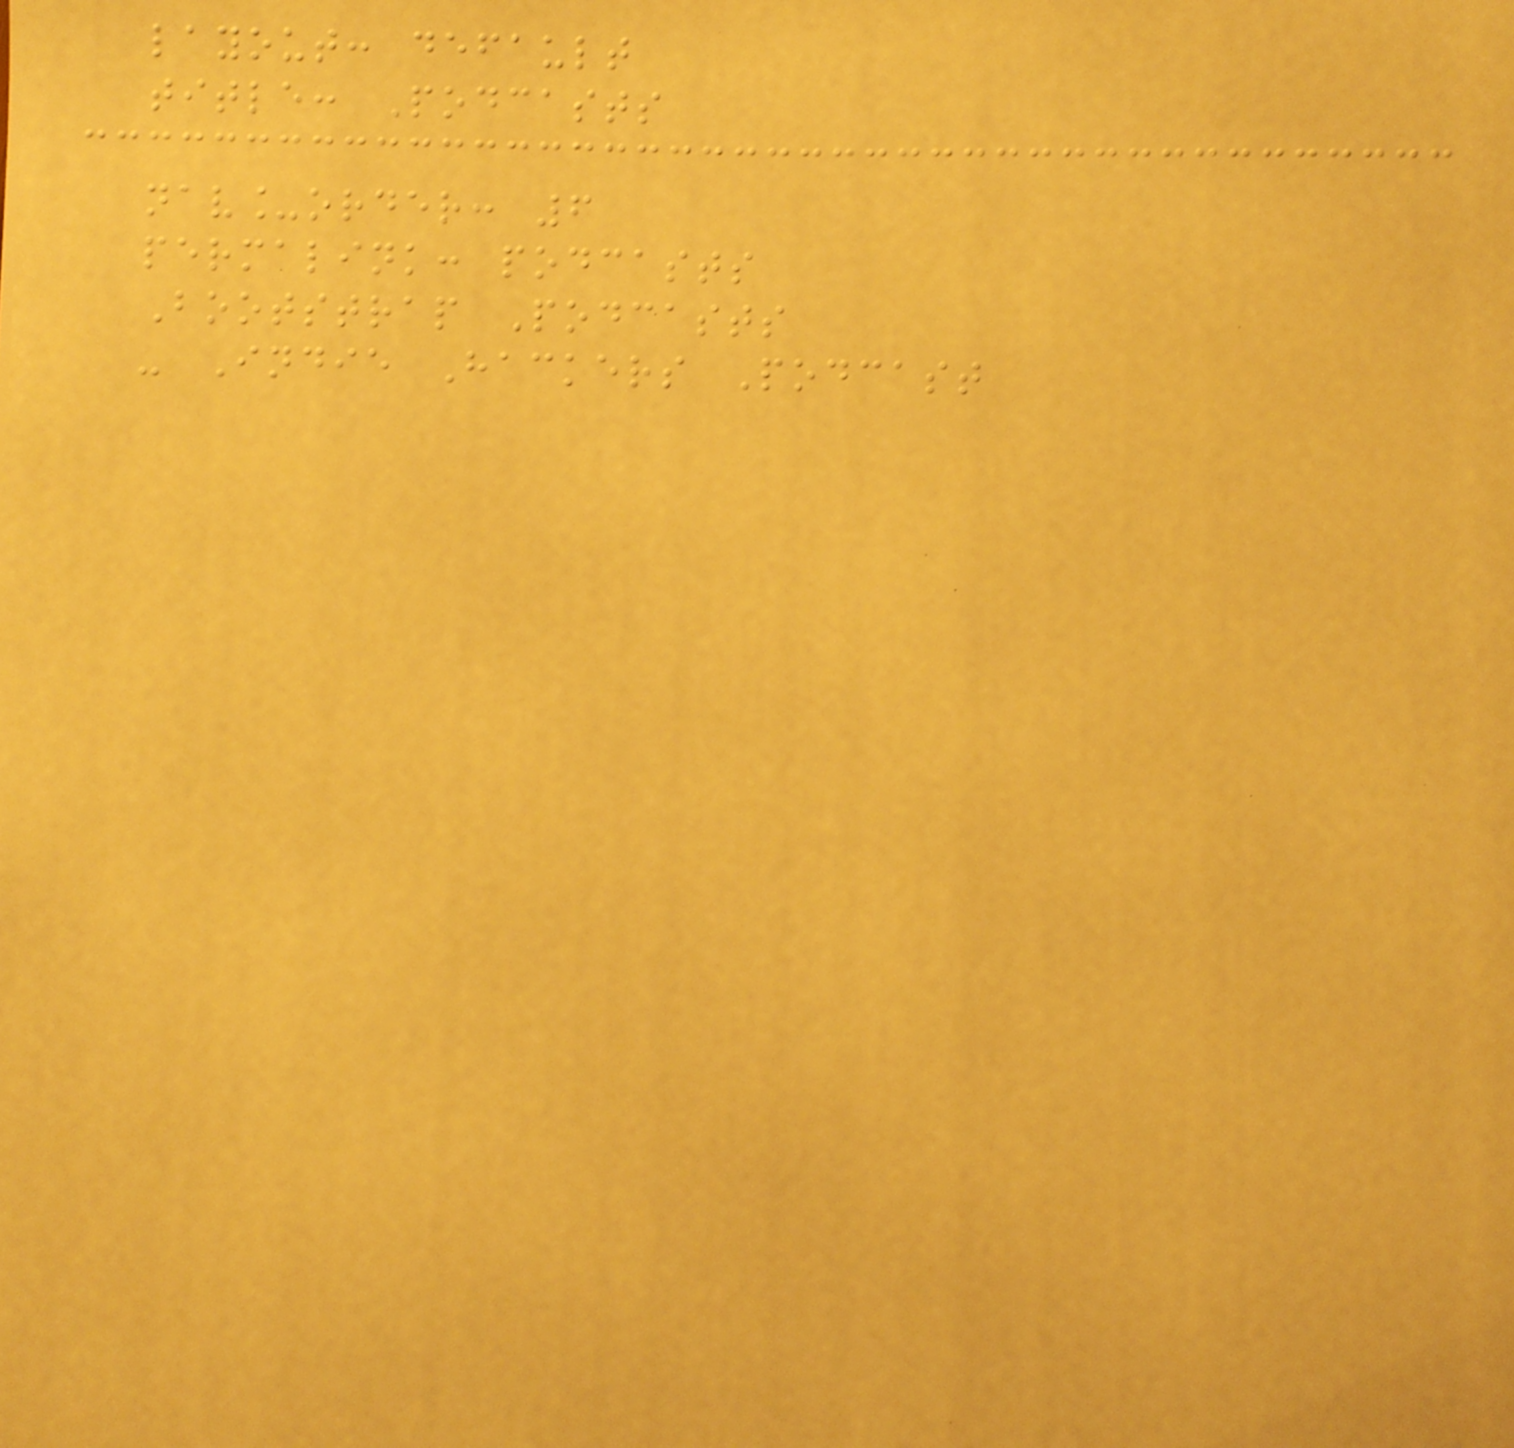layout: default
title: Podcasts
nav_order: 6
permalink: podcasts
Bootstrap Podcasts
- Indie Hackers Podcast
